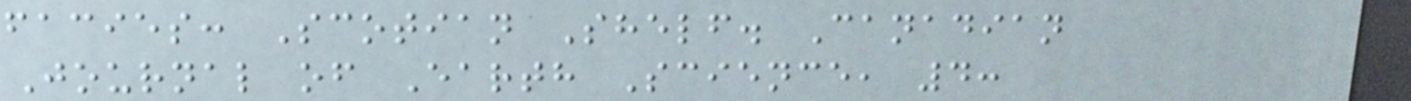facies: Scotian Shelf. Canadian
Journal of Earth Science, 4:
